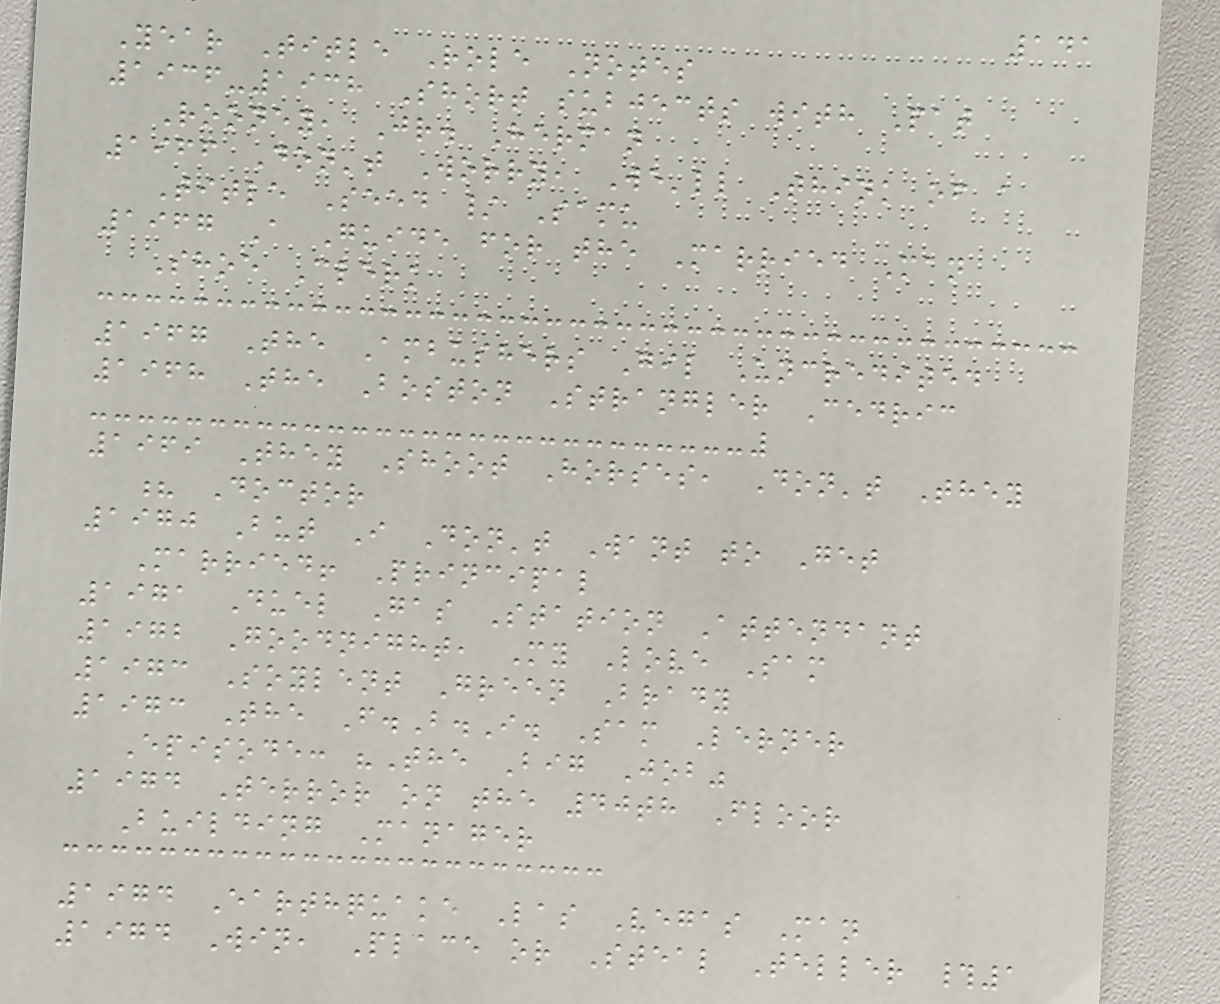141
Year Title Role Notes
1936-1938 Short subjects with Pat
Rooney, Jr. Herman
1966 Don't Worry, We'll Think of a
Title Seed / Samu
1967 A Guide for the Married Man
Shoe Clerk
1967 The Ambushers Gil Uncredited
1968 The Boston Strangler Cedric
1969 They Shoot Horses, Don't They
? Doctor
1970 But I Don't Want to Get
Married! Principal
1971 Duel Gas Station Attendant
1972 Goodnight, My Love Sam
1973 Soylent Green Brady
1973 The F.B.I. Sam Lerner
Episode: "The Big Job"
1974 Terror on the 40th Floor
Building Manager
1974 Earthquake Las Vegas Man
1974 Win, Place or Steal Teller #1
